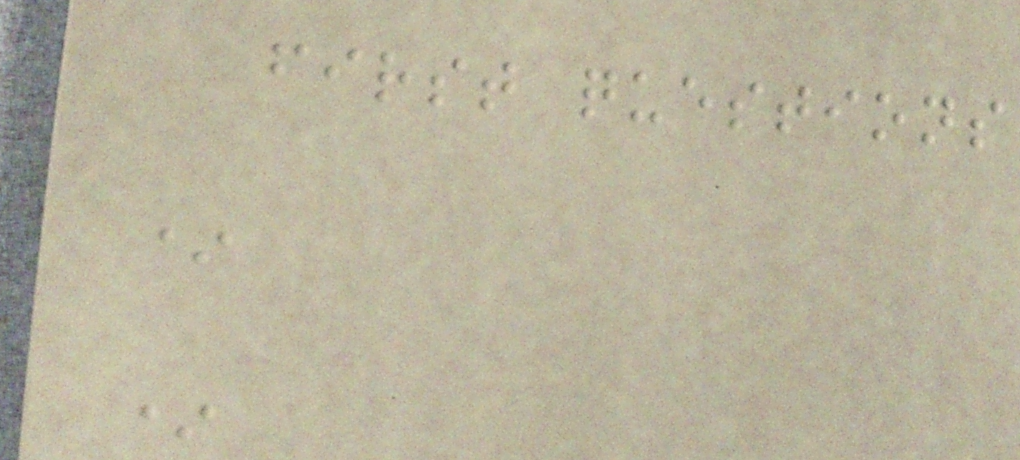first questions
*
*
